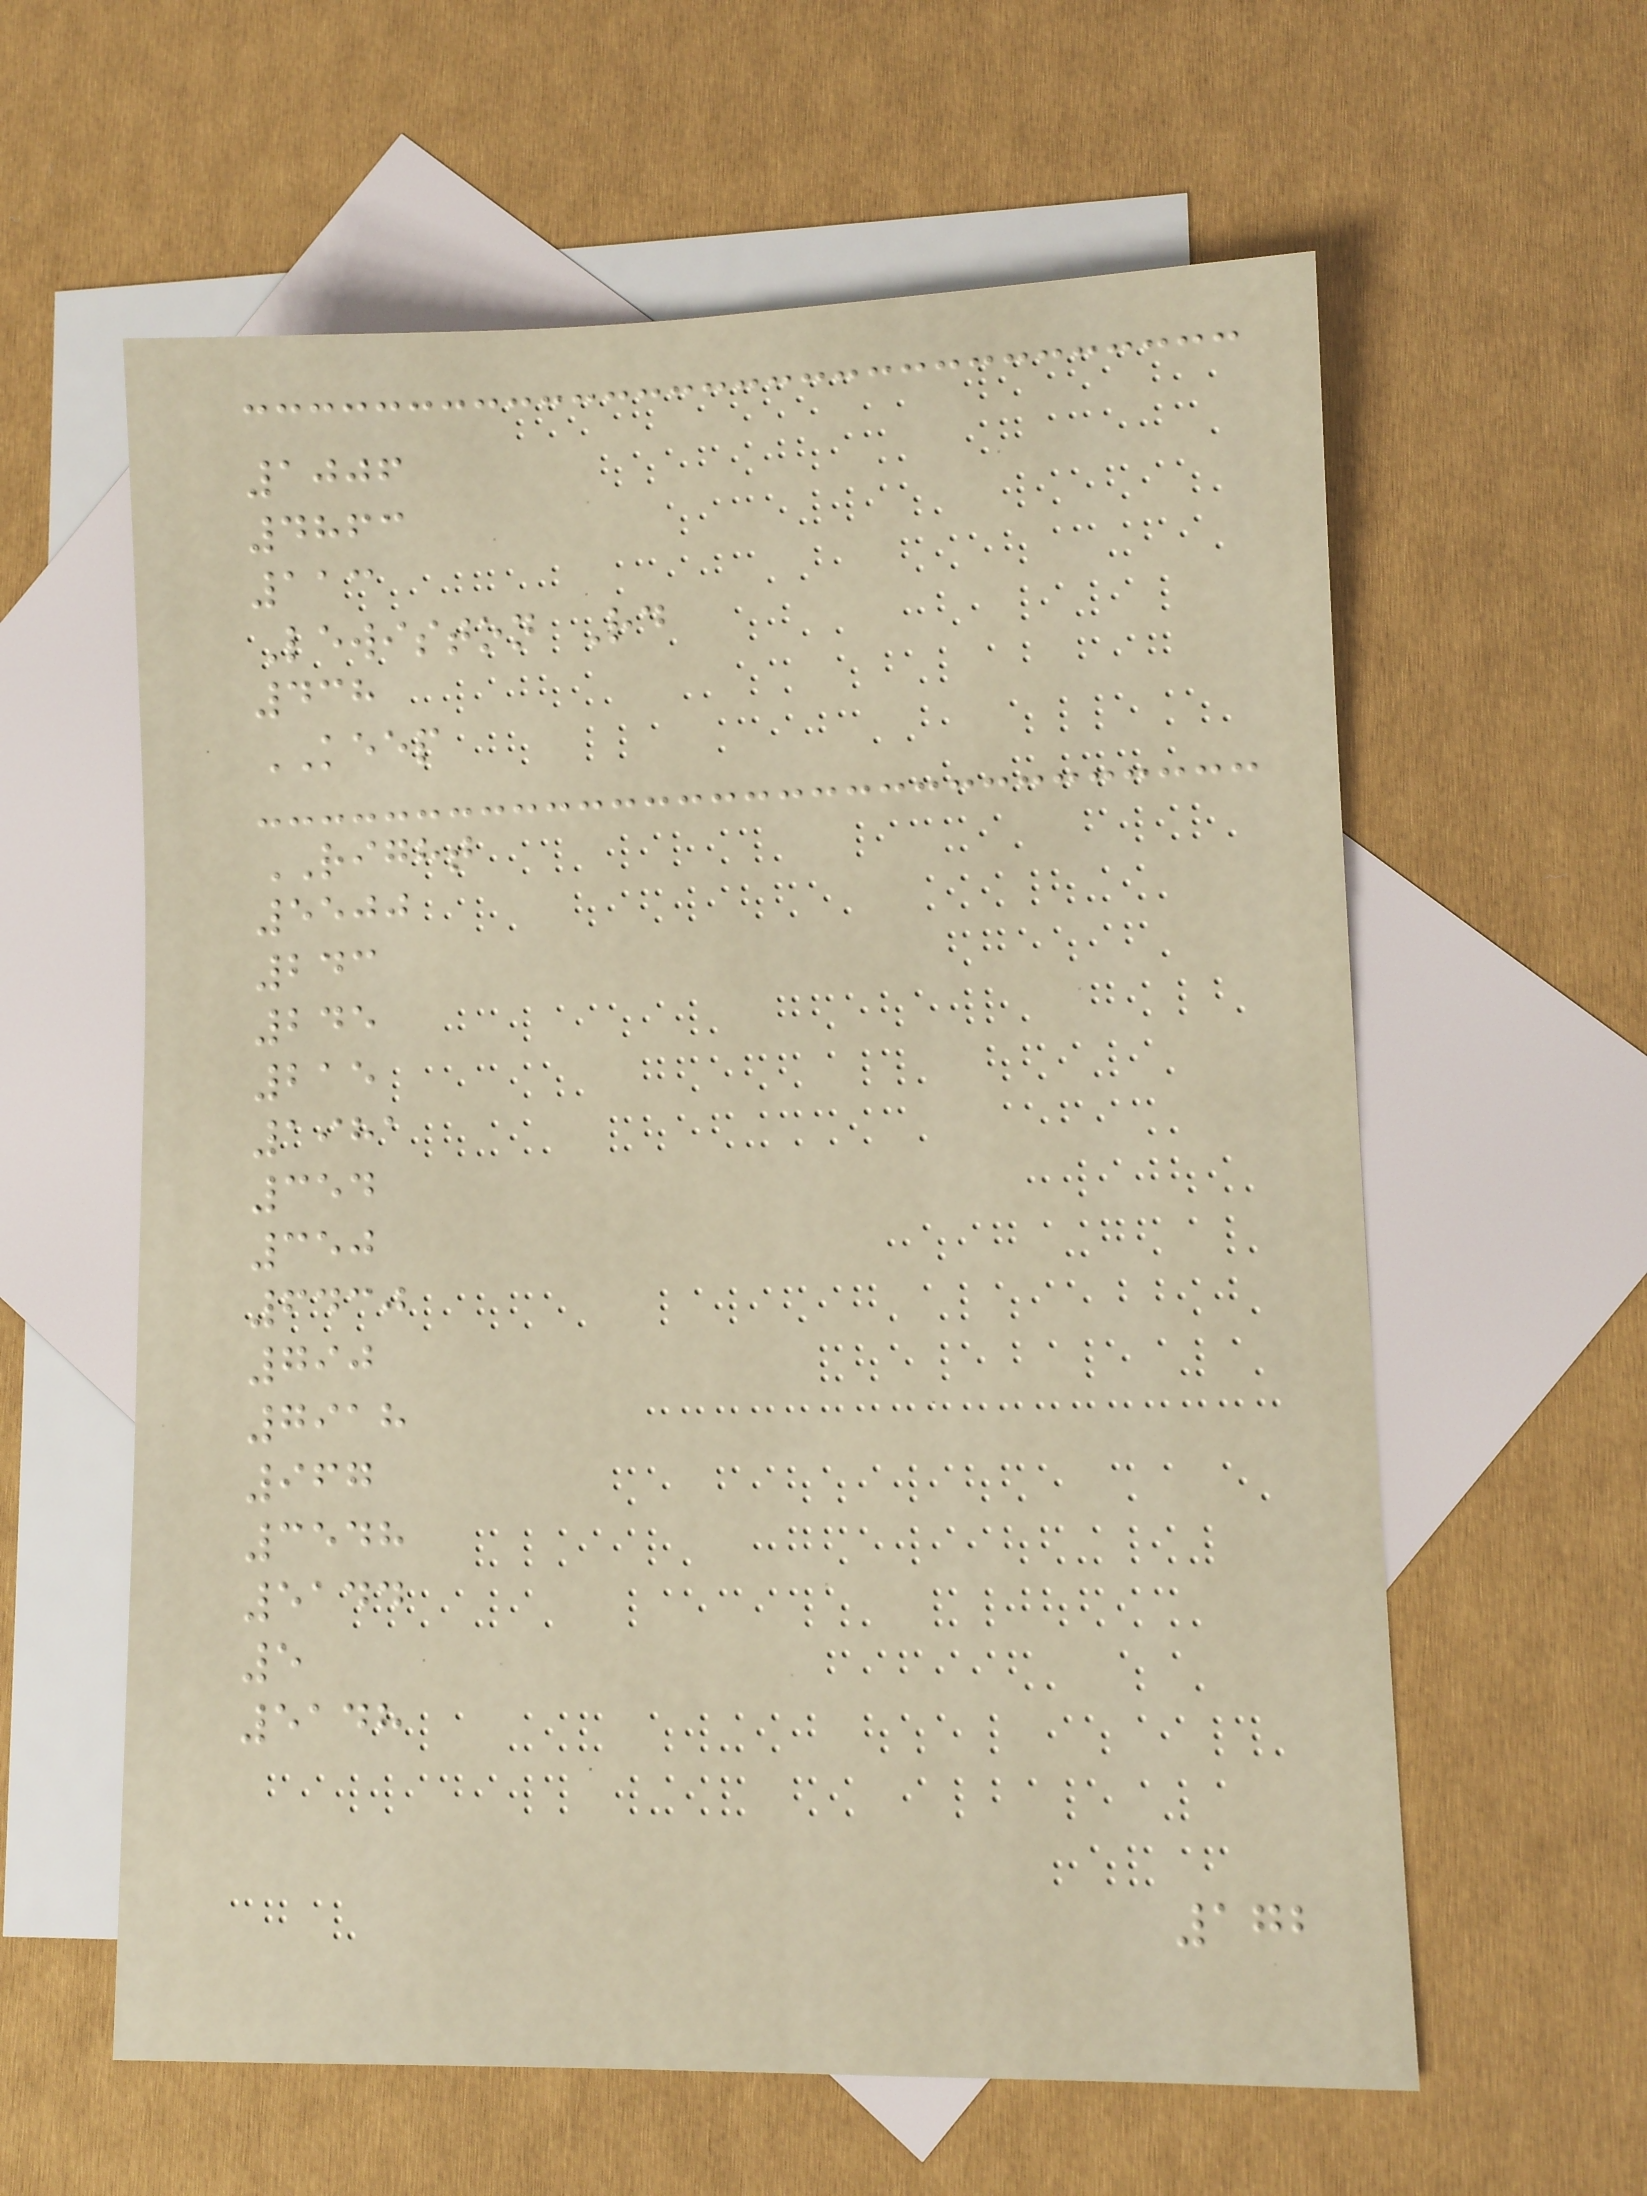1006
4863
113
Lewiston Rd
438
KEEP
RIGHT
5500
243
245
215
1981
354
350
6430
790
7918
967
3548
5144
5
5148
172
